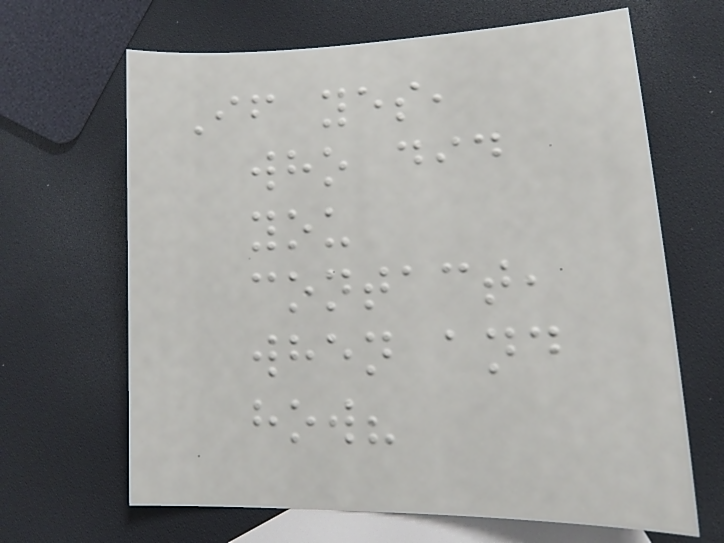If yes,
who did
you
contact,
when and
how?
